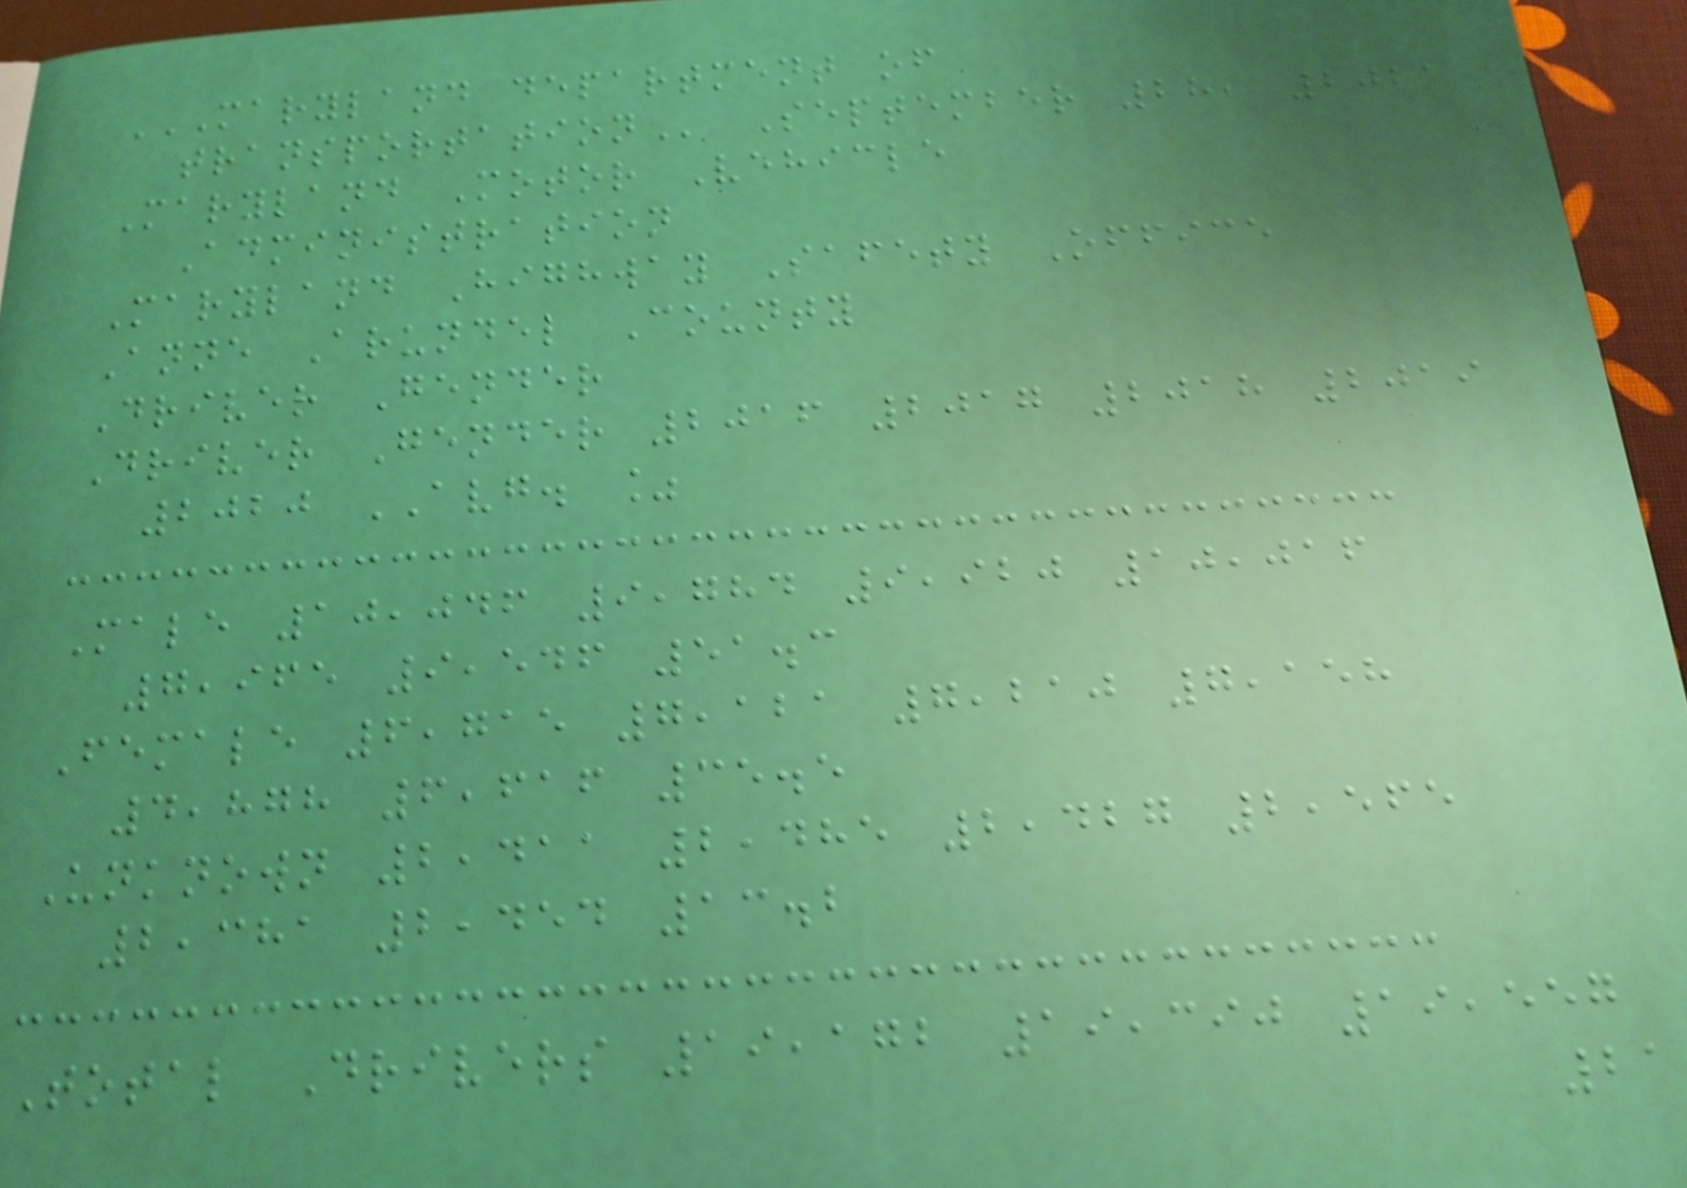MARYLAND DEPARTMENT OF
TRANSPORTATION September 28, 2021
Maryland Motor Vehicle
Administration
Maryland Highway Safety Office
Anne Arundel County
Driver Gender
Driver Gender 2016 2017 2018 2019
2020 AVG. %
Male 10,046 9,784 9,920 10,016
7,965 9,546 51.3
Female 6,715 7,121 7,210 7,158
4,878 6,616 35.5
Unknown 2,411 2,485 2,427 2,565
2,381 2,454 13.2
Total Drivers 19,172 19,390 19,557
21
